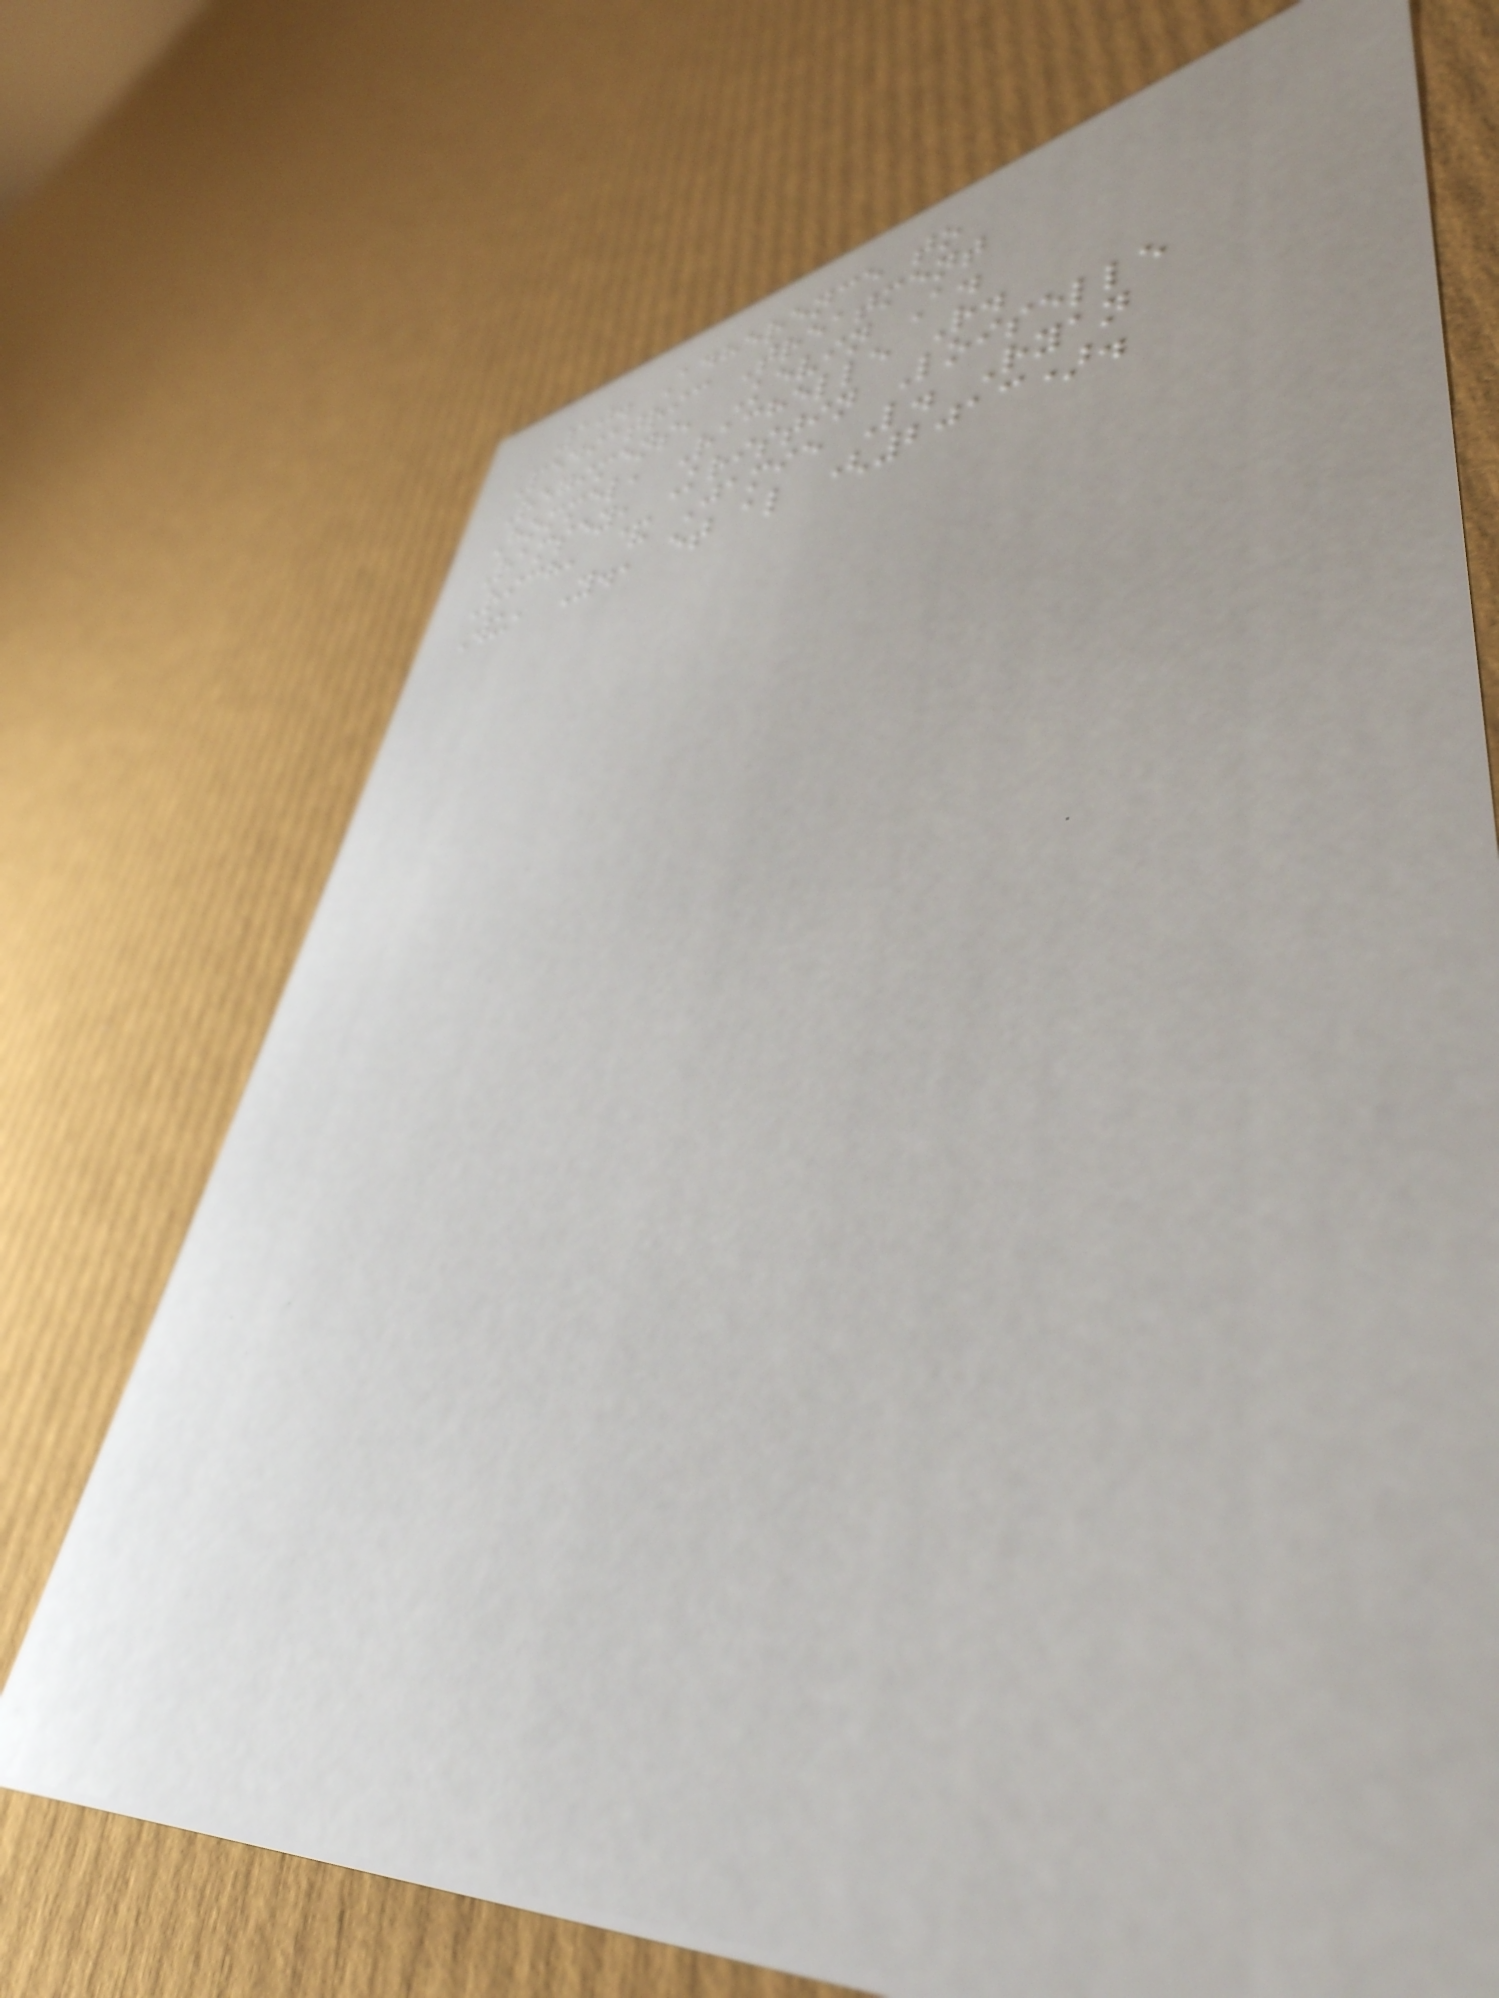10. Adherence to
Pediatric Treatment
Regimens, Kevin A.
Hommel, Rachelle R.
Ramsey, Kristin Loiselle
Rich, & Jamie L. Ryan
Wu, Y., et al (2013).
